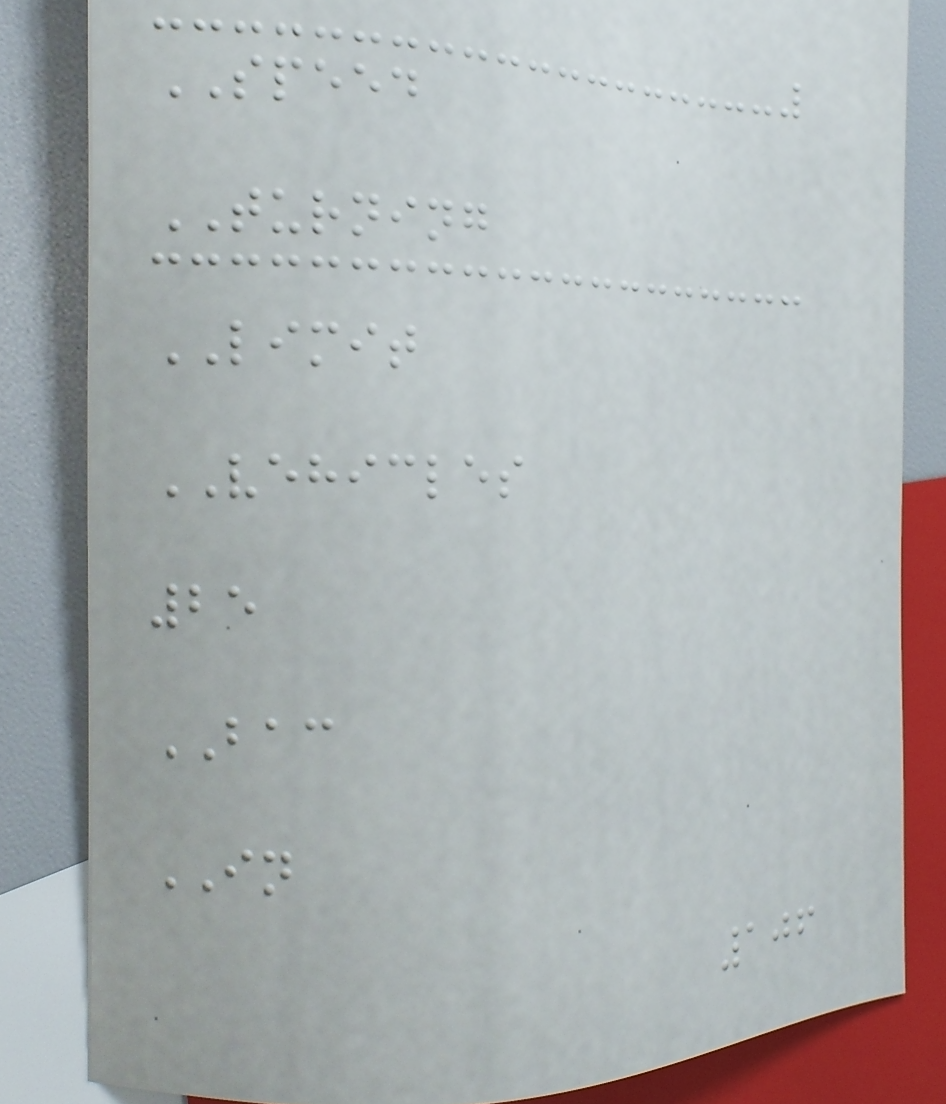SPEED
TURNING
LIMIT
VEHICLES
25
BAC
IN
106
